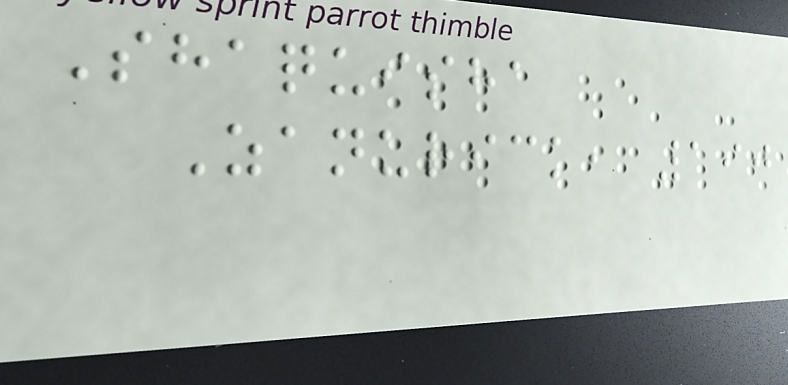Shaquisha
Zanurick, 190
